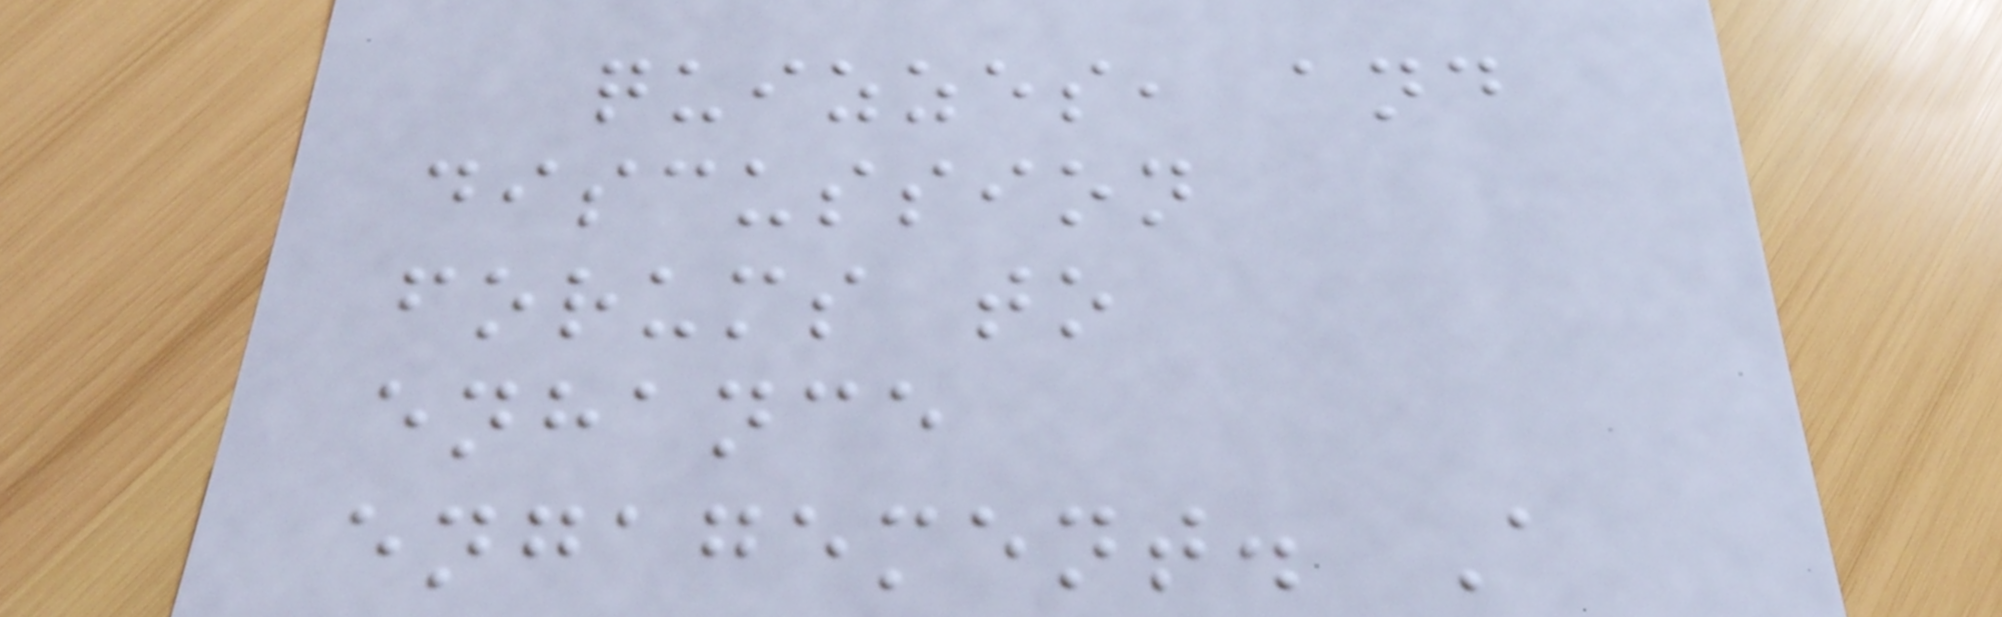quizzes, and
discussion
forums to
enhance
engagement. A
